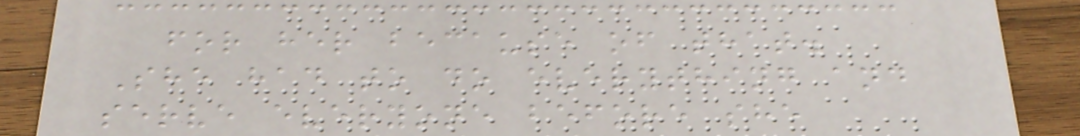for her because of that.
She had to do everything and
serve everyone before she
